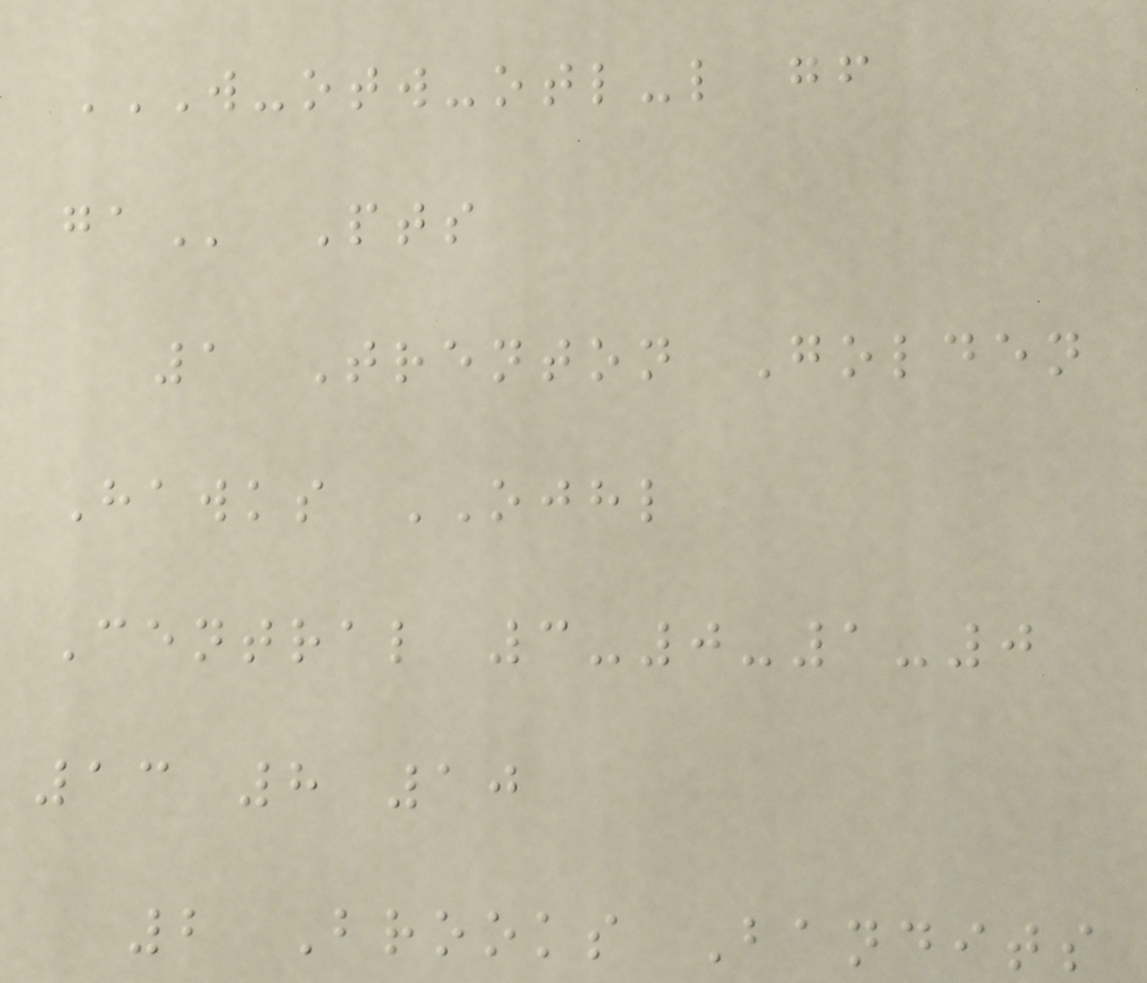W-OTW-OTL-L GF
GA Pts
1 Trenton Golden
Hawks OJHL
Central 3-0-1-0
13 8 10
2 Brooks Bandits
